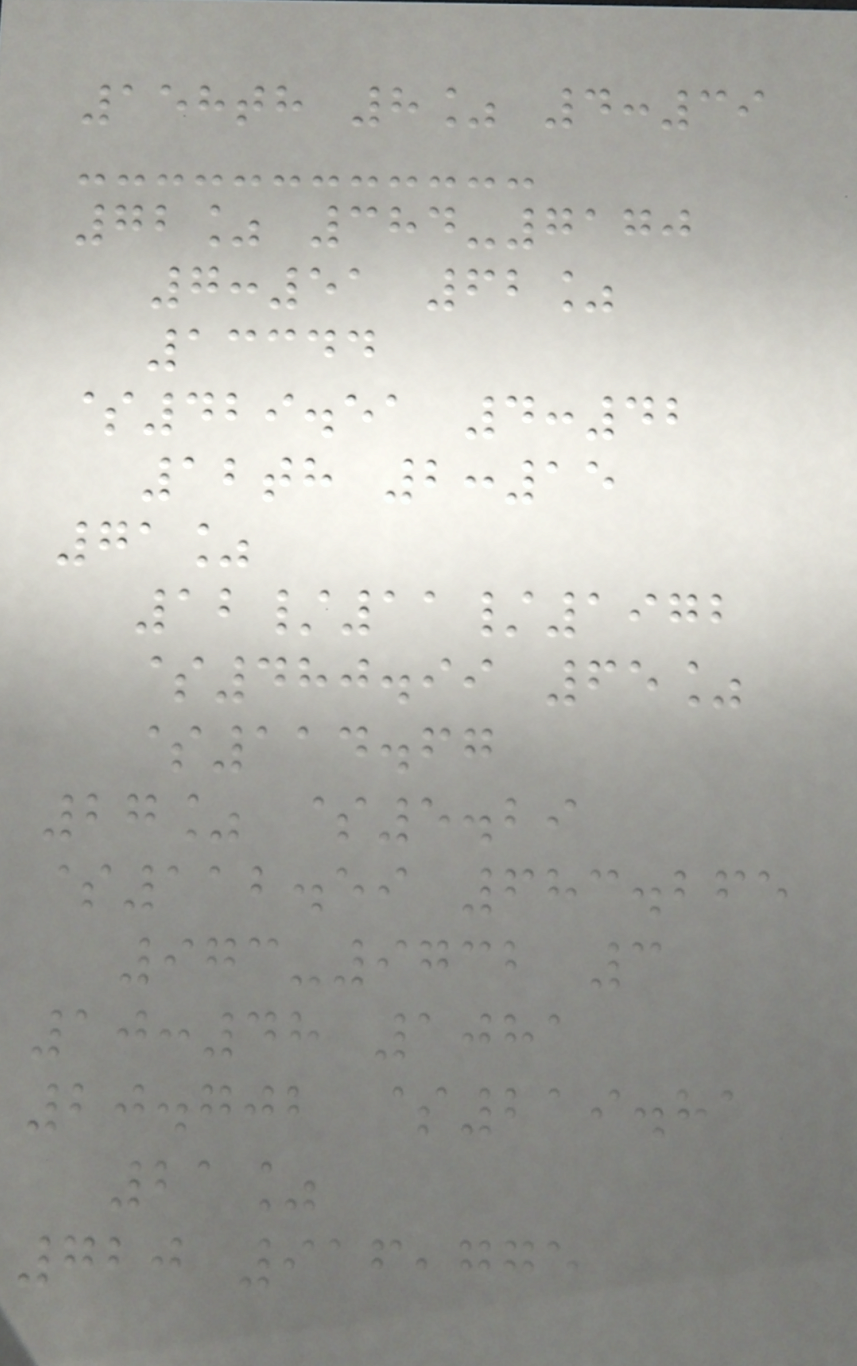158th 8% 4:39
72% 384-7170
7:51 62%
13344
$429.51 4:42
12th 2:15
71%
12/11/1972
$480.99 65%
$114.67
27% $5.29
$112.59 683.265
973-9732 3
10:48 1081
20.702 $219.81
21%
720 916,775
